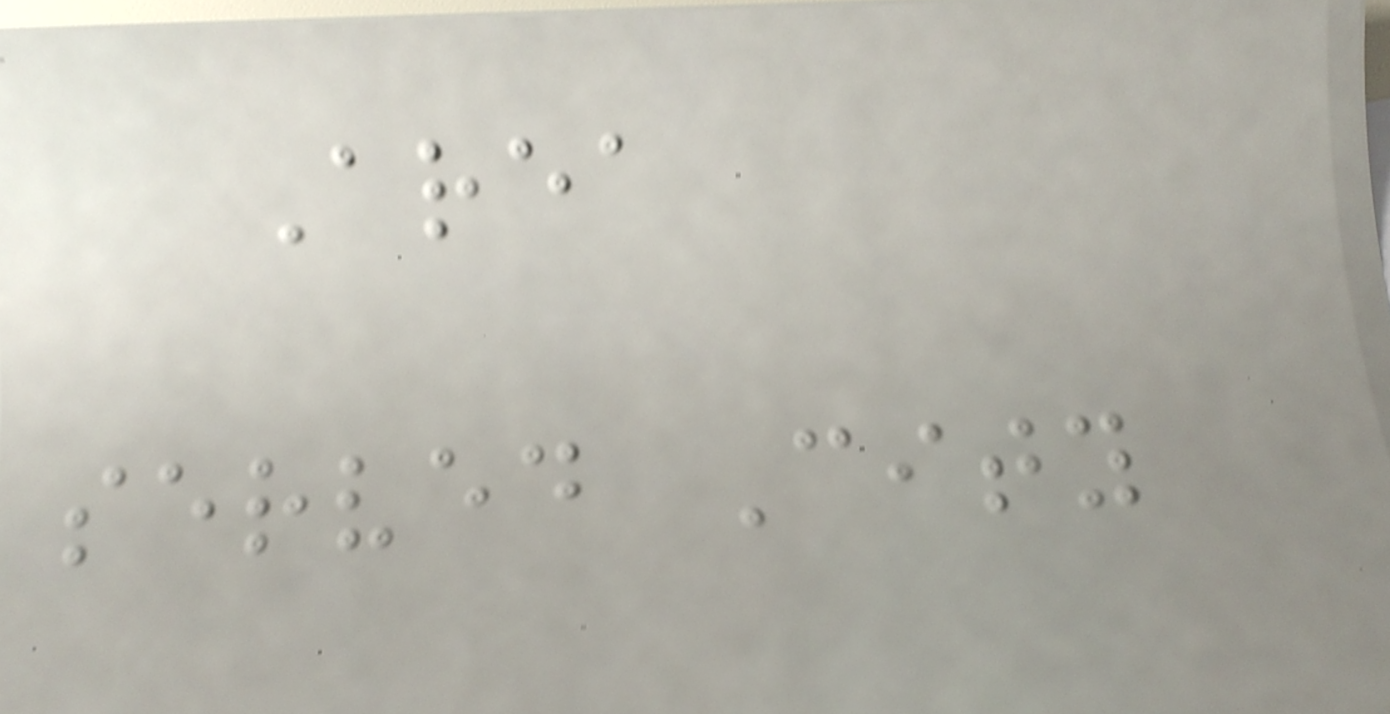Area
served City
